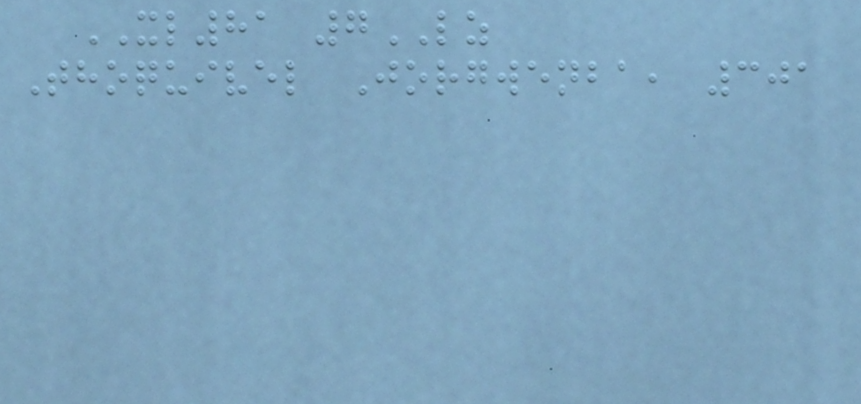XL81 7LZ
Thoquivel Jorgwenba, 301
